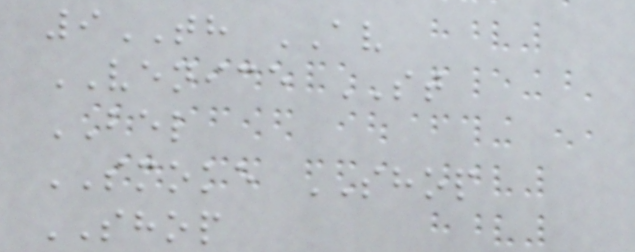9TH AV
VENICE ST
BEL
SMOKE SHOP
SHOP
